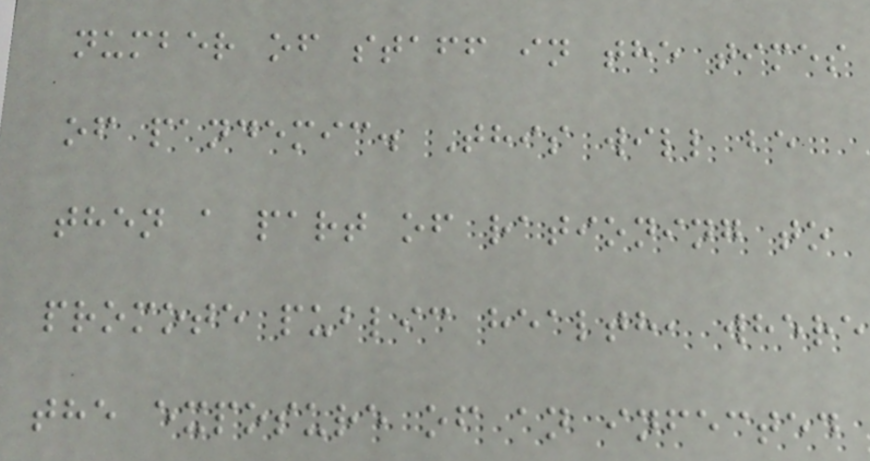number of staff in the times
of pandemic. This will be
then a part of rationing to
promote public health, where
the exposure of an infected
